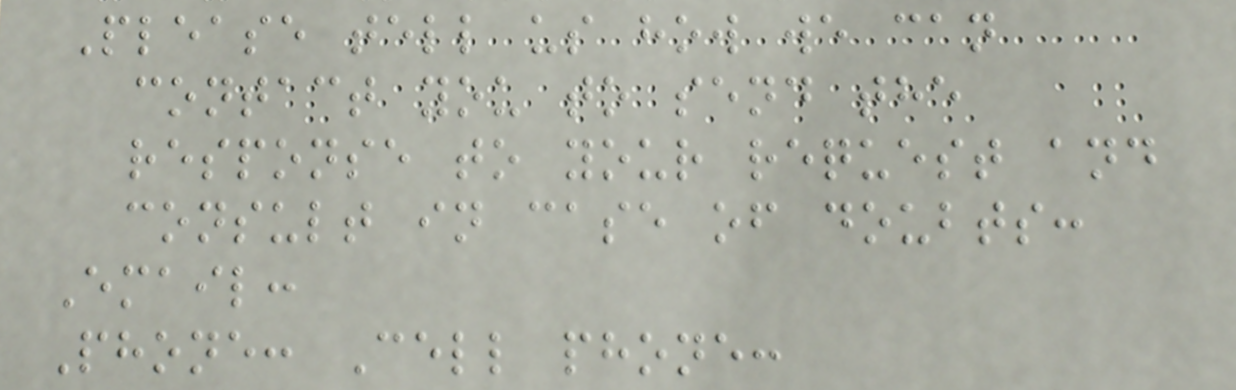Please tell us how we can
contact you to send the
response to your request and
consult in case of doubts:
Email:
Phone: Cell phone:
